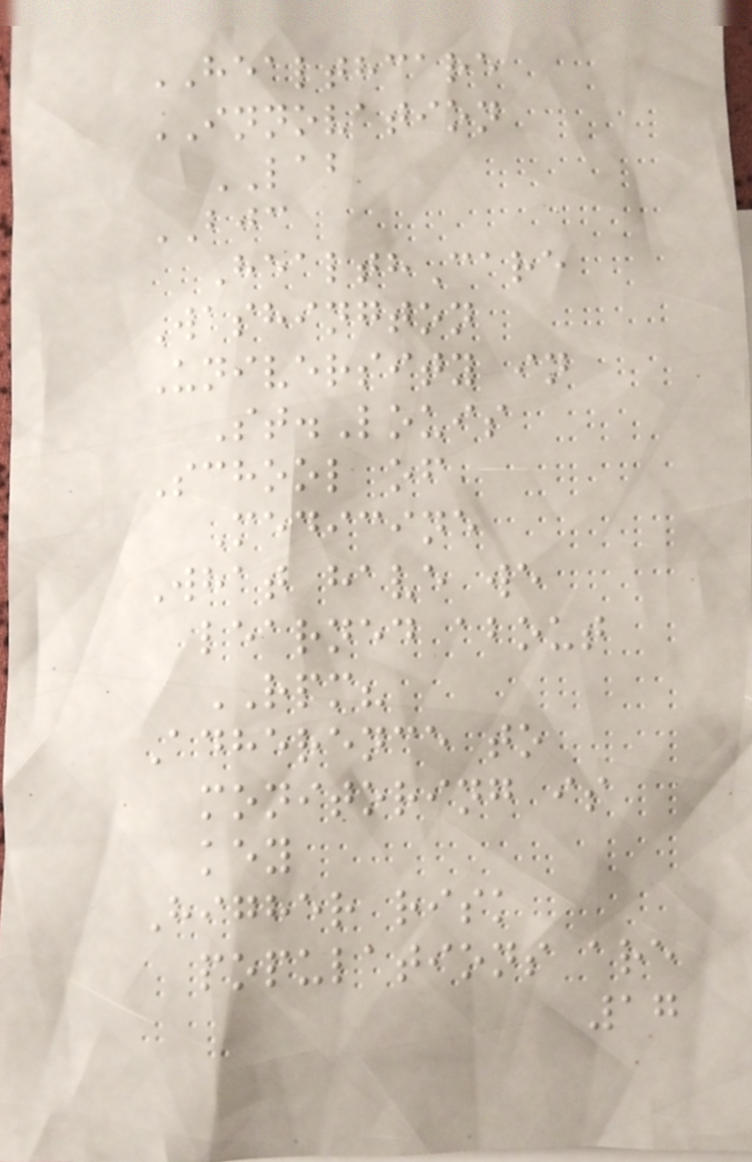HEALTHCARE
INNOVATION
LAB
BJC
HealthCare
Washington
University in
St.Louis
School of
Medicine
What have we
learned about
RPM?
Adherence to
monitoring is
key
Higher risk
populations are
17
